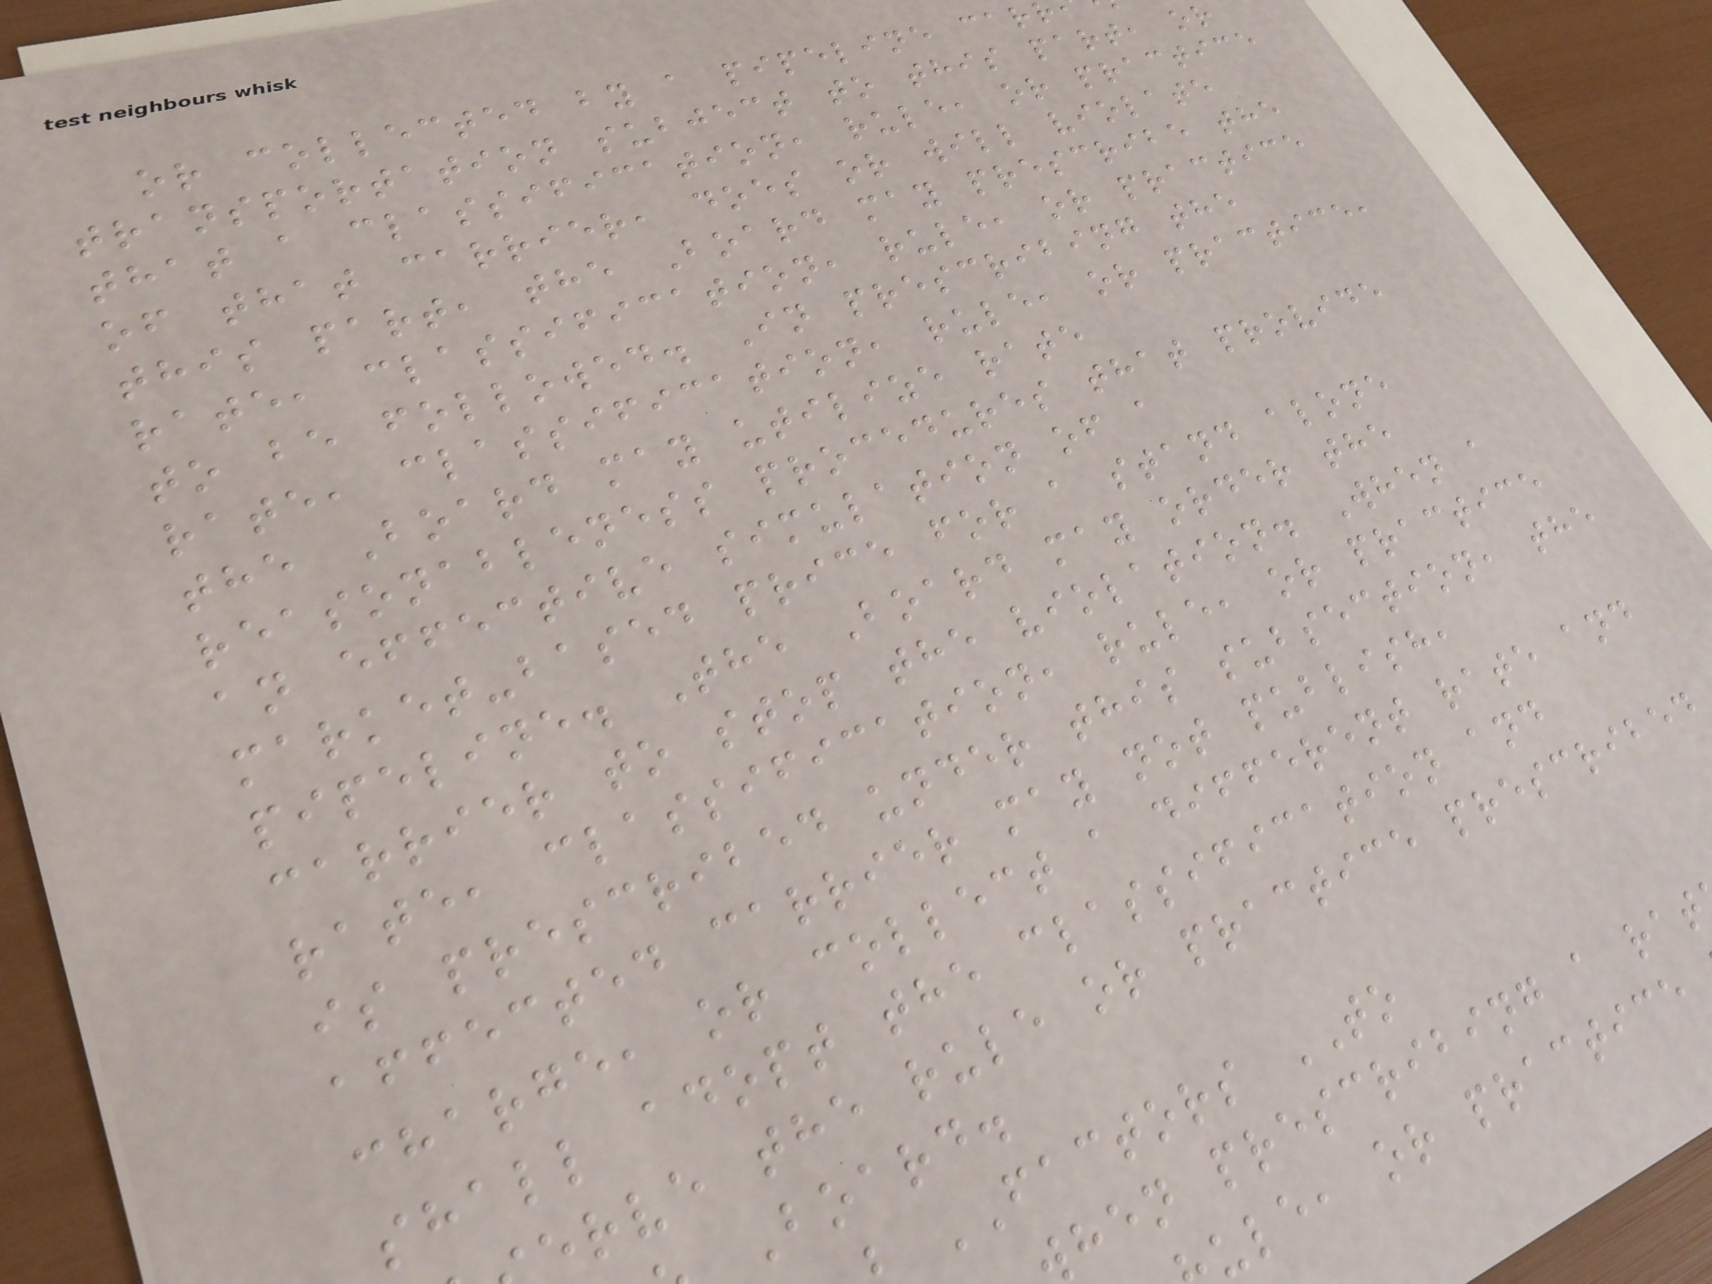or collected by a pipeline car
transportation subject to this part, or
that a classification, rule, or practice
of that carrier, does or will violate
this part, the Board may prescribe the
rate, classification, rule, or practice
to be followed. In prescribing the
rate, classification, rule, or practice,
the Board may utilize rate
reasonableness procedures that provide
an effective simulation of a
market-based price for a stand alone
pipeline. The Board may order the
carrier to stop the violation. When a
rate, classification, rule, or practice
is prescribed under this subsection, the
affected carrier may not publish,
charge, or collect a different rate and
shall adopt the classification and
erve the rule or practice prescribed
Board.
FACTORS TO
hen prescribing a rat
ule, or practice
